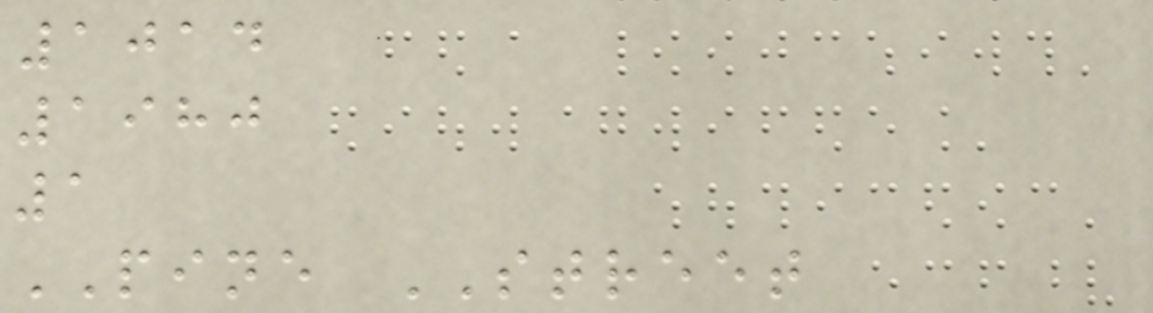1014
1980
1
PINE STREET
